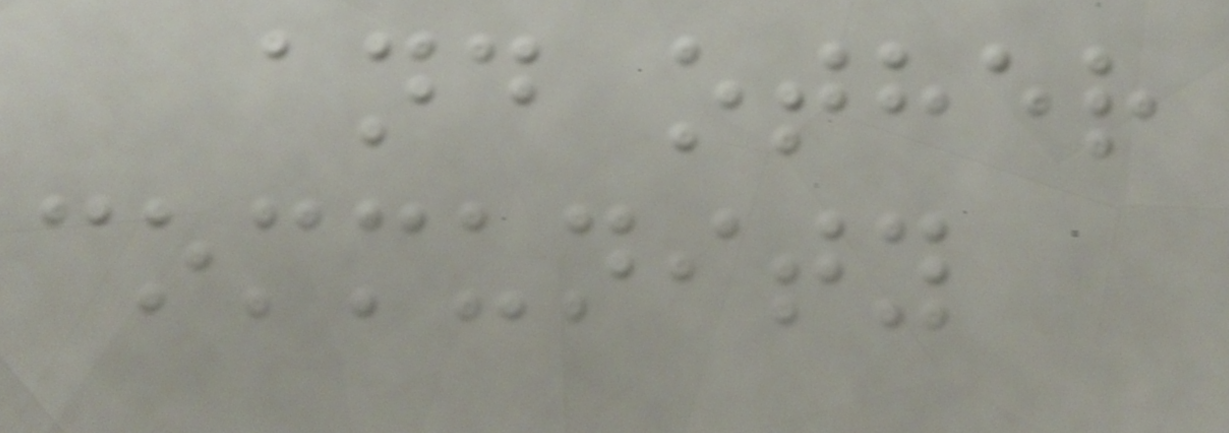and other
community
